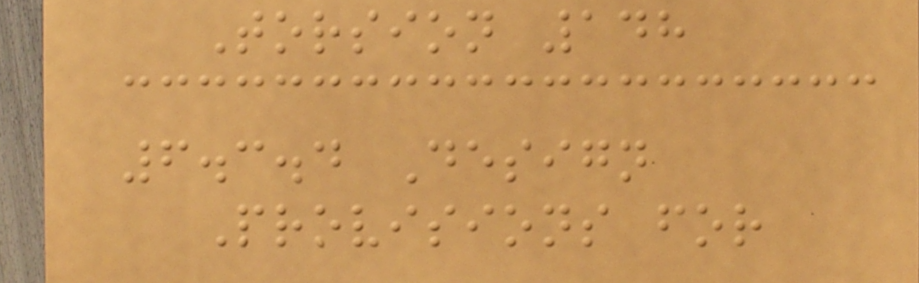Torsion 148
6.3.4 Design
Provisions for
